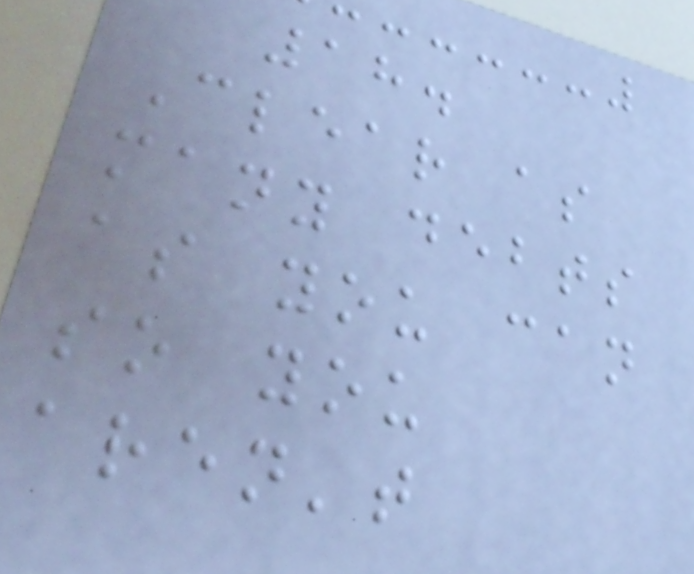18.
Clear as
many debts
as you can
so you
aren't
